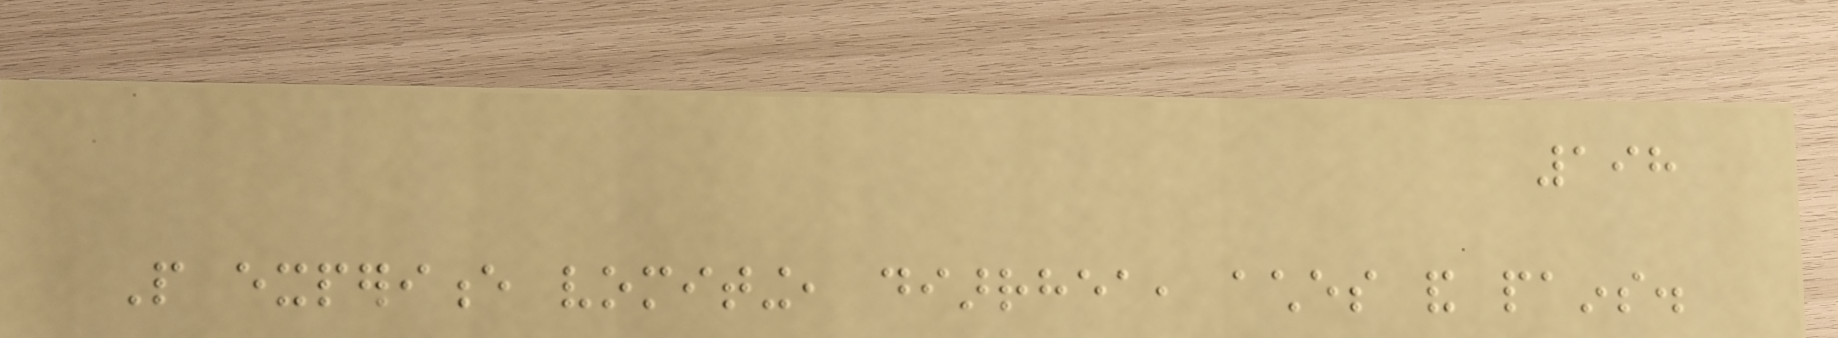198
People experience vomiting, diarrhea, aches and pains.
